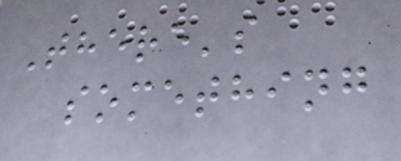There's
something
